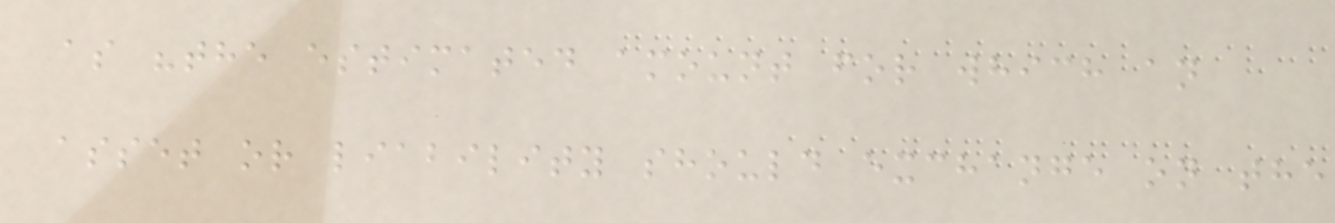as "the estimated amount for which an
asset or liability should exchange on the
